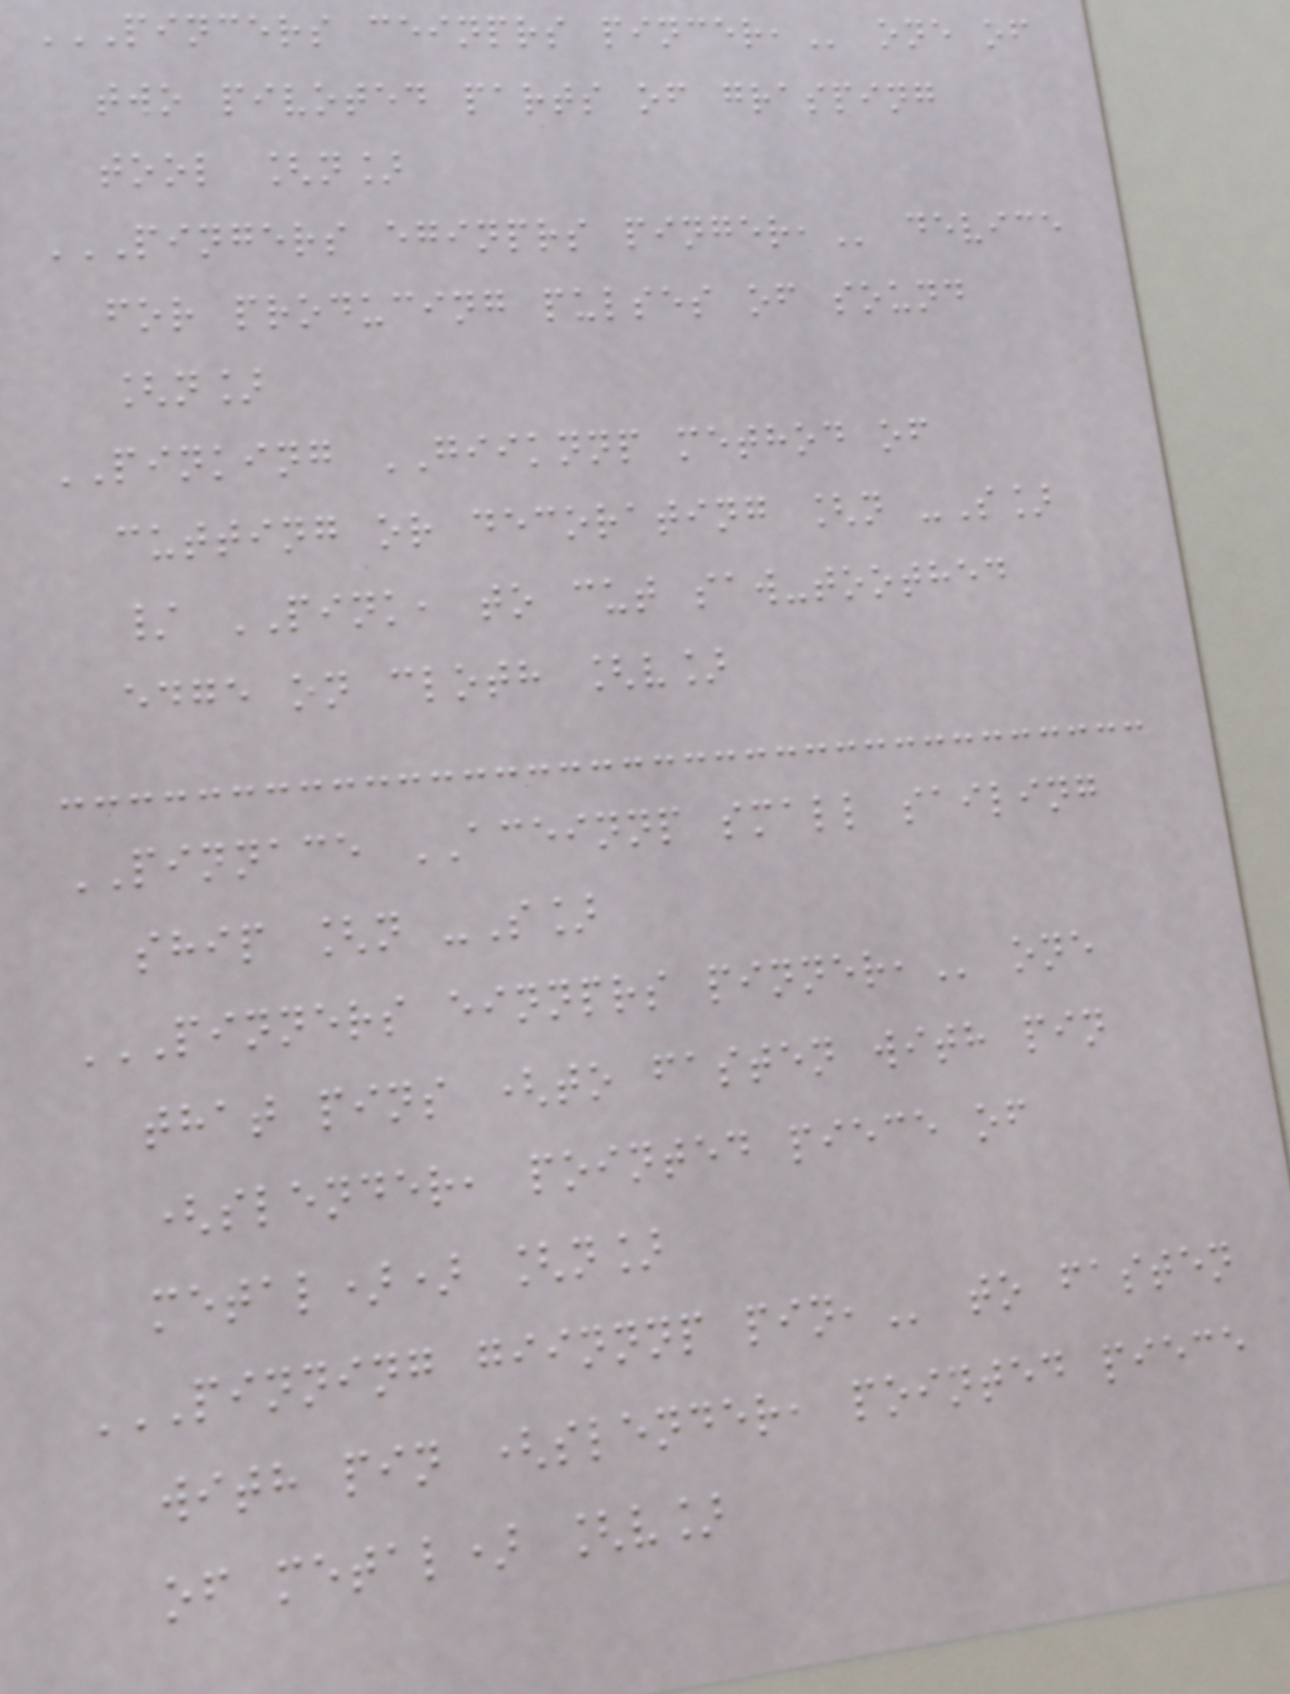PINCERS CEINPRS PINCER, one of
two pivoted parts of grasping
tool [n]
PINGERS EGINPRS PINGER, device
for producing pulses of sound
[n]
PINKING GIIKNNP method of
cutting or decorating [n -S]
/ PINK, to cut saw-toothed
edge on cloth [v]
PINNACE ACEINNP small sailing
ship [n -S]
PINNERS EINNPRS PINNER, one
that pins (to fasten with pin
(slender, pointed piece of
metal)) [n]
PINNING GIINNNP PIN, to fasten
with pin (slender, pointed piece
of metal) [v]
